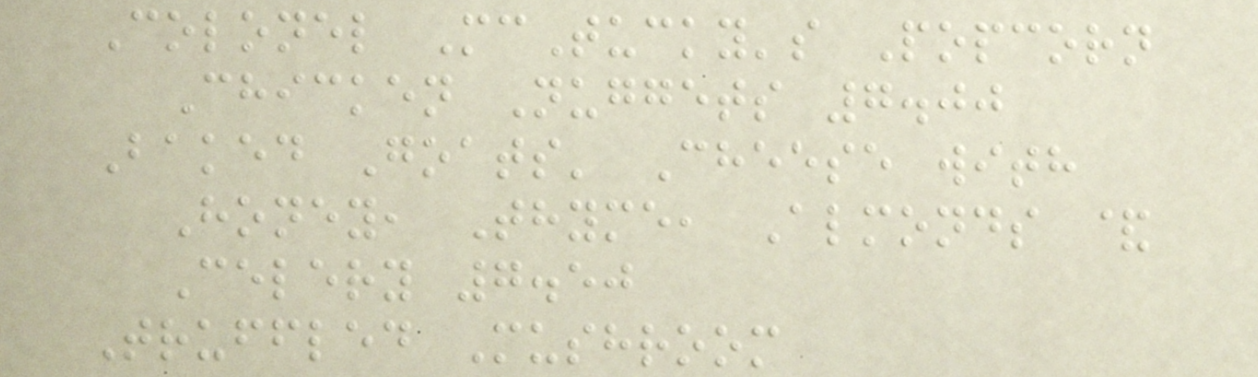Colonel McTucky's Popcorn
Chicken Nuggets 7.00
Baked Goats' Cheese with
Honey, Thyme, Almonds &
Celery 7.50
Truffled Mushroom
